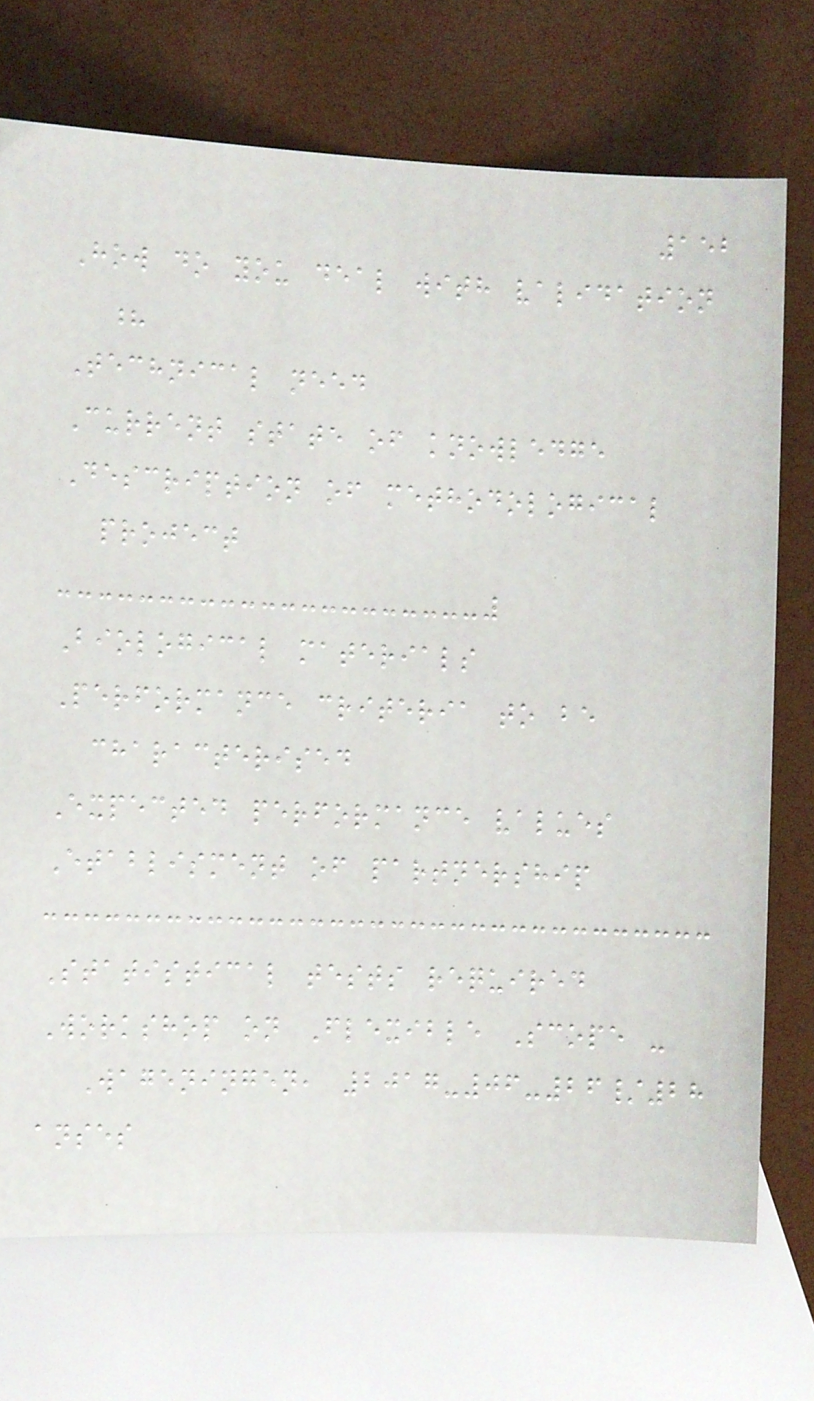152
How do you deal with validation
?
Technical need
Current state of knowledge
Description of methodological
project
Biological materials
Performance criteria to be
characterised
Expected performance values
Etablisment of partnership
Statistical tests required
Workshop on Flexible Scope -
Wageningen, 2017-06-26/28
anses
